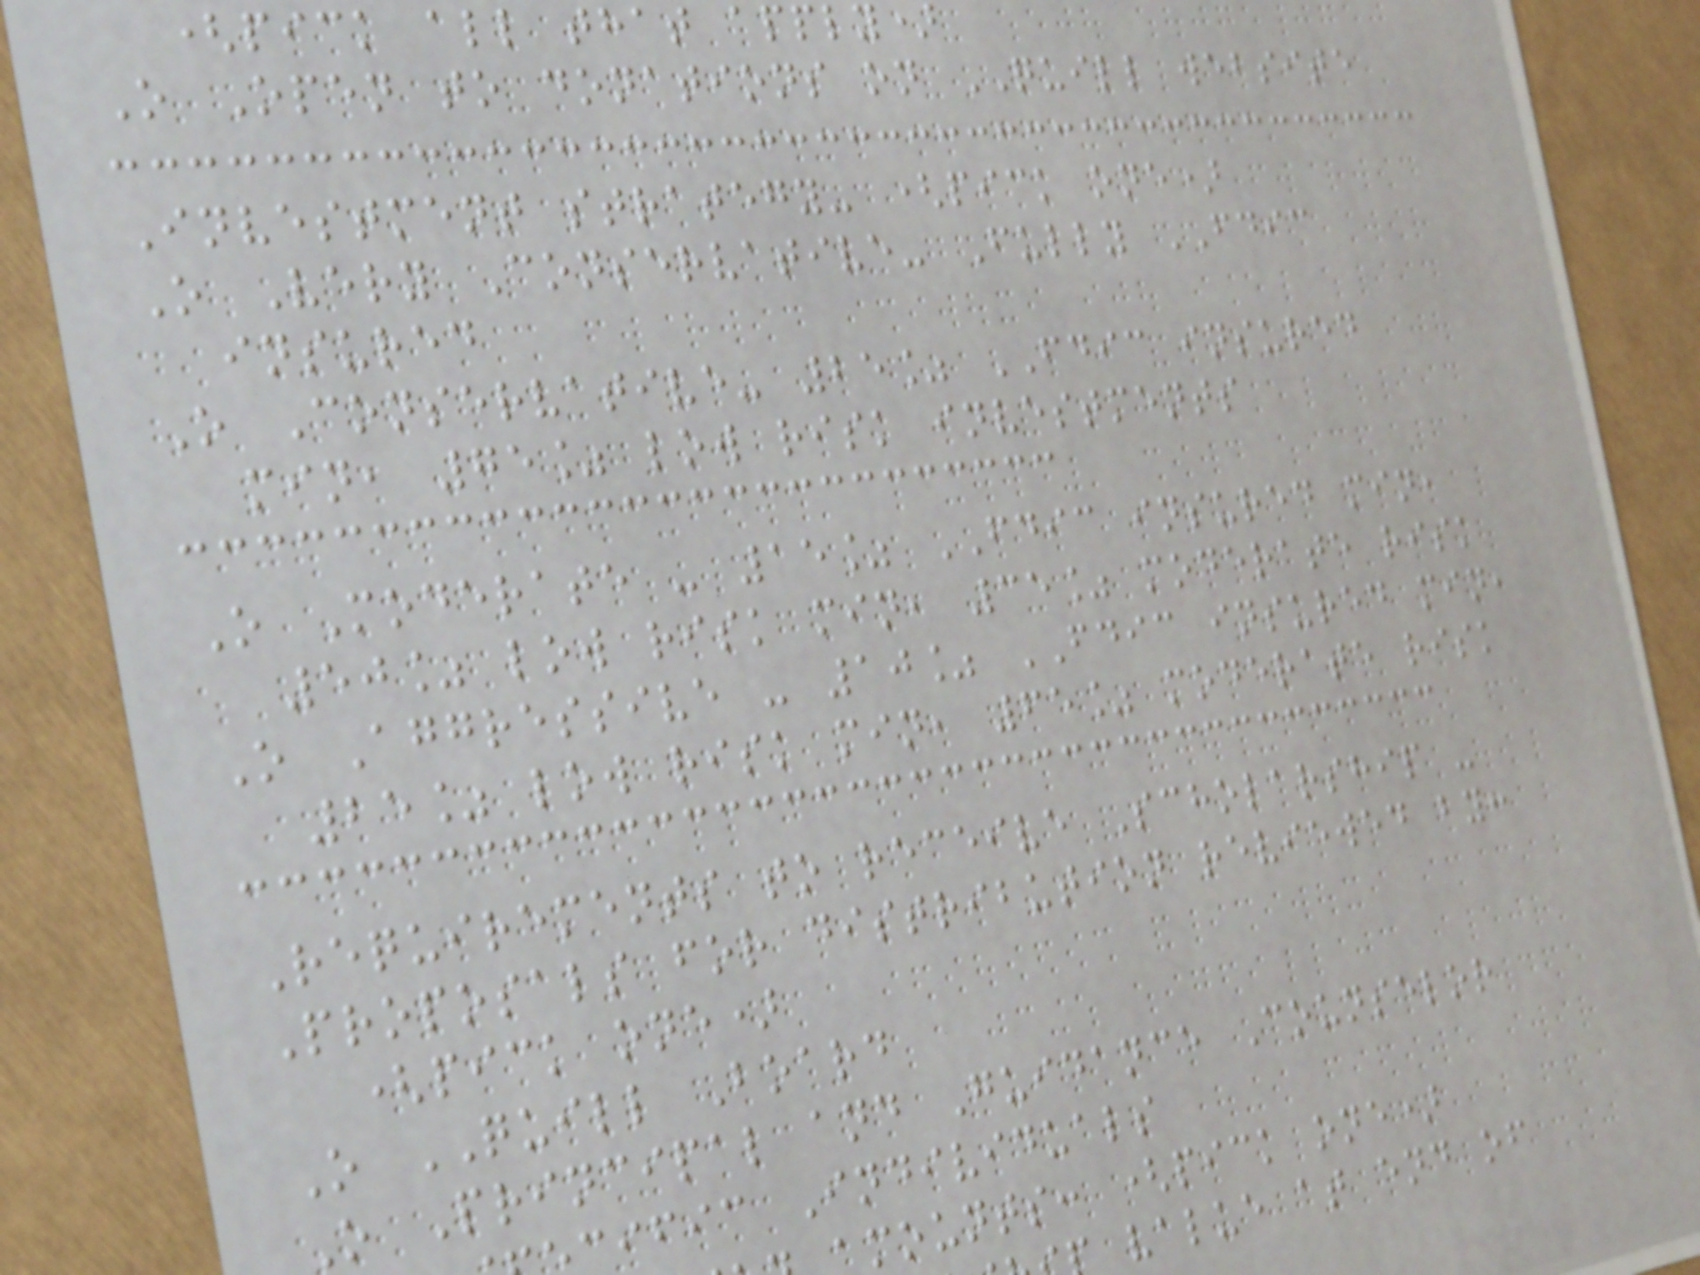(pick all that apply)
O Open to donations on QUILL website
Investment strategy- (pick one)
O Very Conservative- Fully FDIC
insured
O Conservative- 25% FDIC insured
min, 75% low risk investments
O Moderate - 15% FDIC insured min,
50% low risk min, 35% moderate risk
O Aggressive - 10% FDIC insured min,
25% low risk min, 65% moderate risk
Requirements to receive Scholarship -
Proposals for distribution reviewed by:
(pick one)
O QUILL Board
O Principal and Guidance Counselor
cific Individuals
mounts: (pick one)
value at end of
